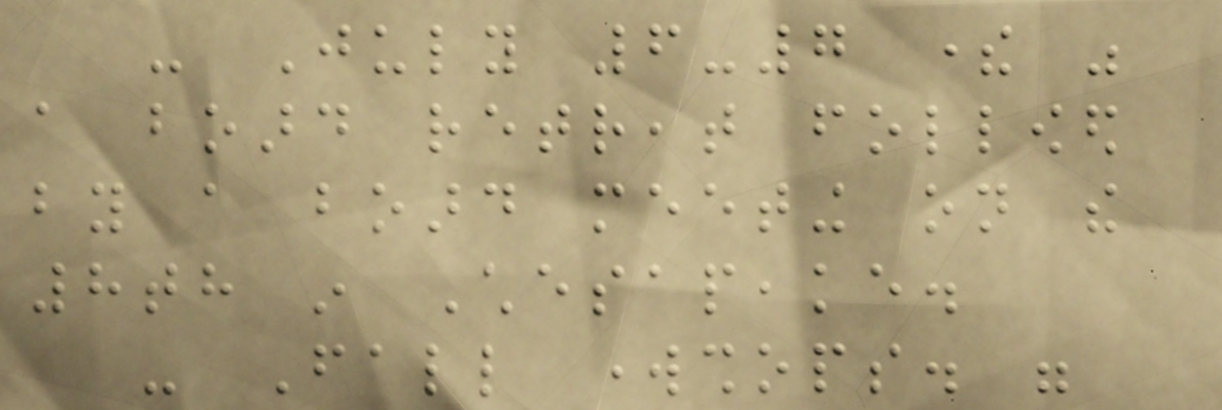- July 6-7 there was
a board retreat followed
by a board meeting on the
8th in Chesapeake.
- Fall workshops. were
